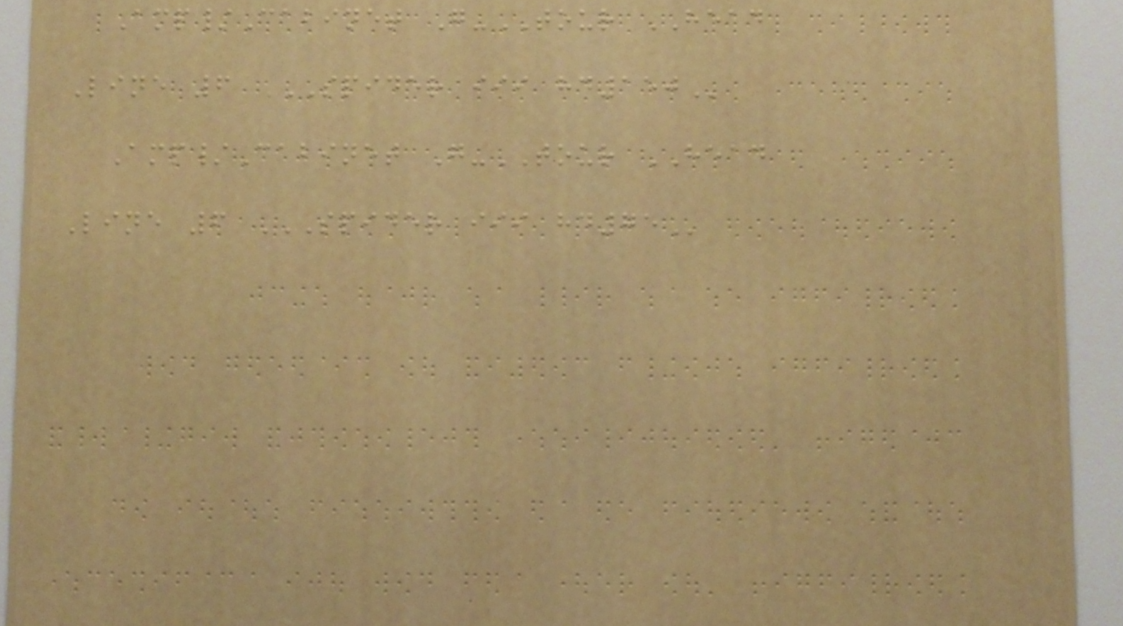Amp/Cabinet G-TOUR HEAD
Line 6 SPIDER III HD150
Amp/Cabinet G-TOUR HEAD
Line 6 SPIDER III HD75
